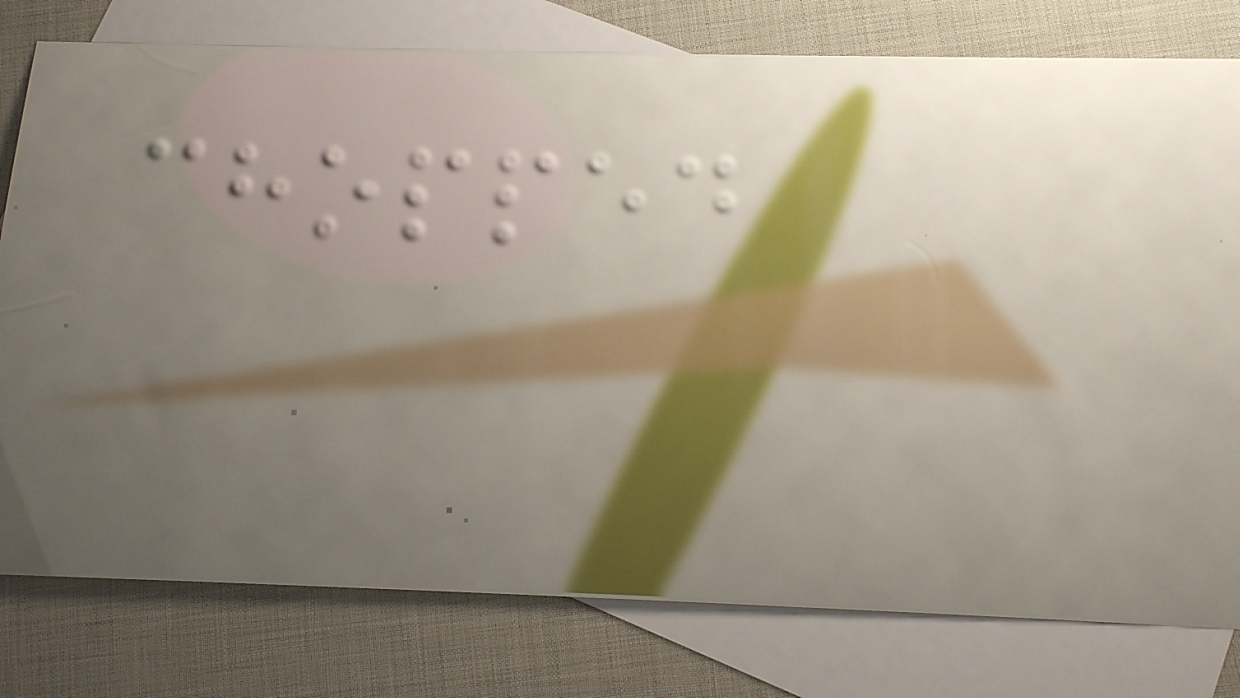chopped
